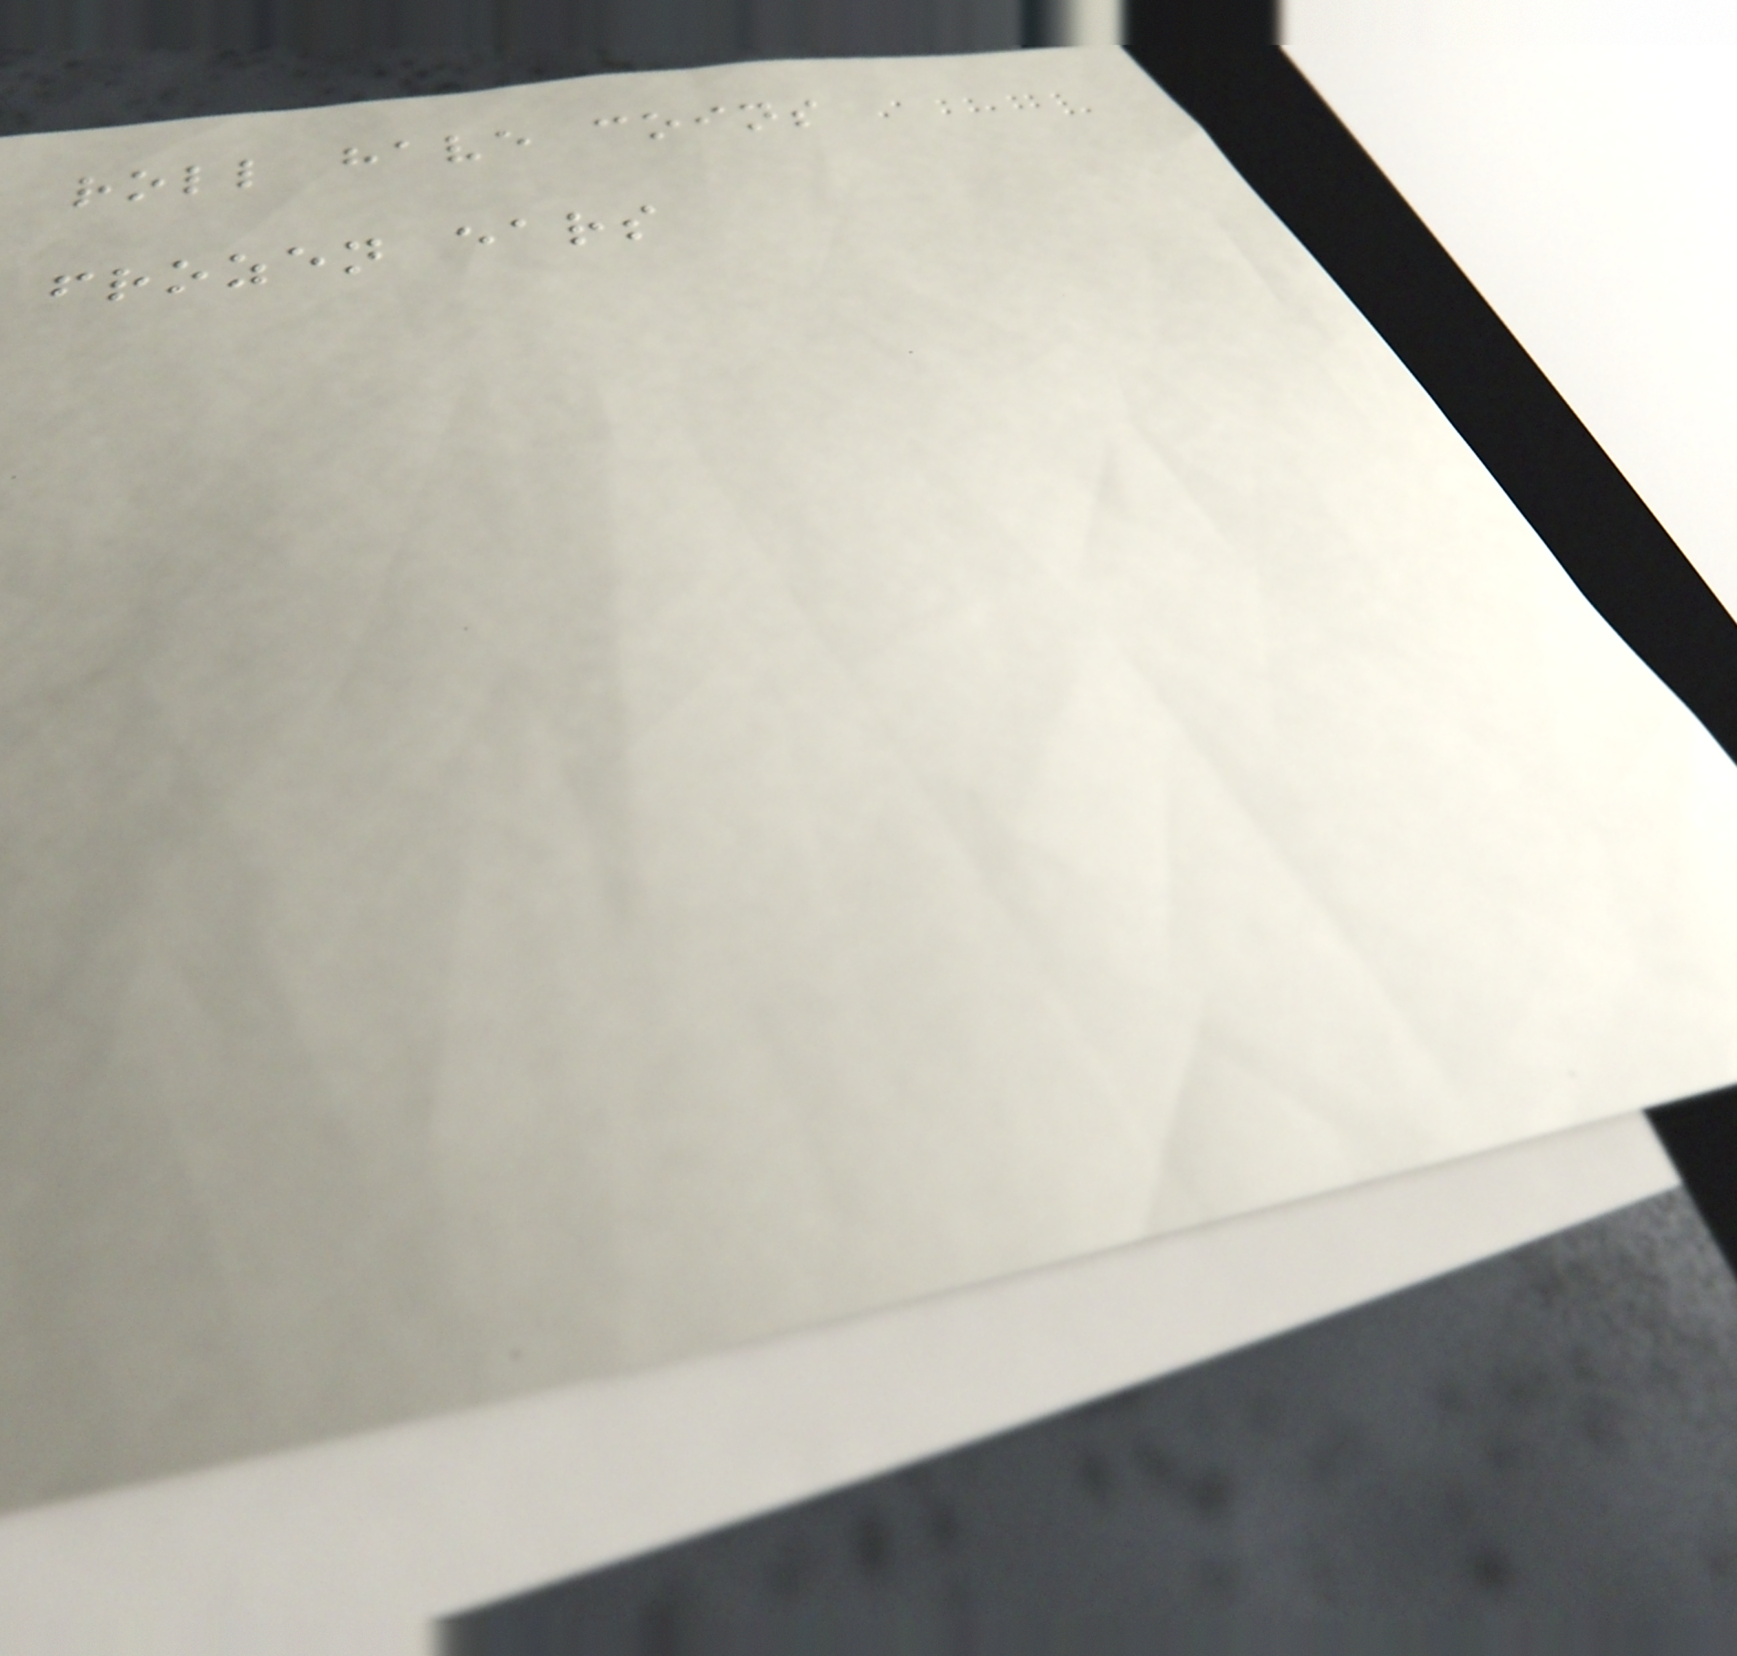roll have coins
frozen ears
